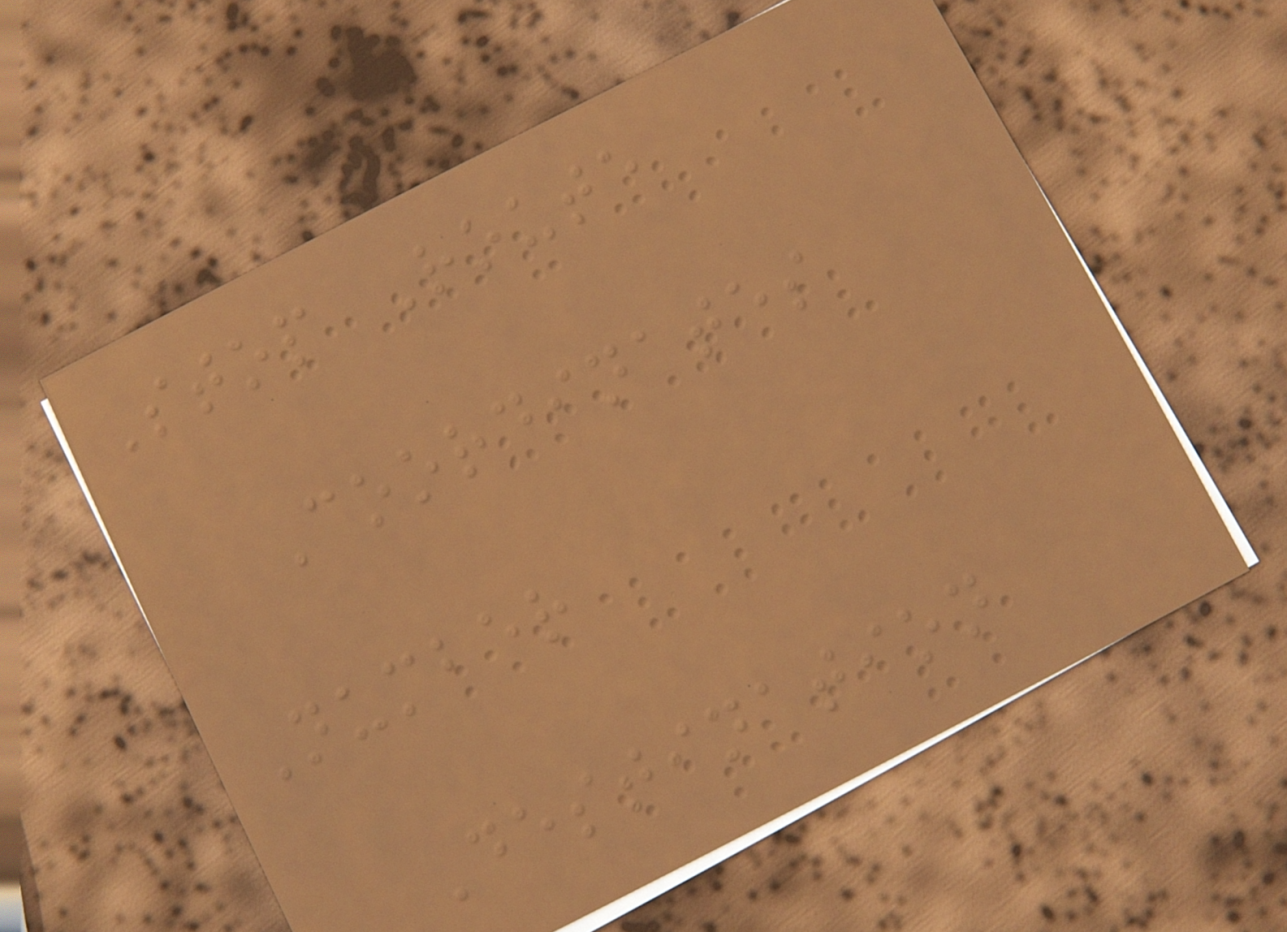Stop Route
Coordinates
Number
Destination
